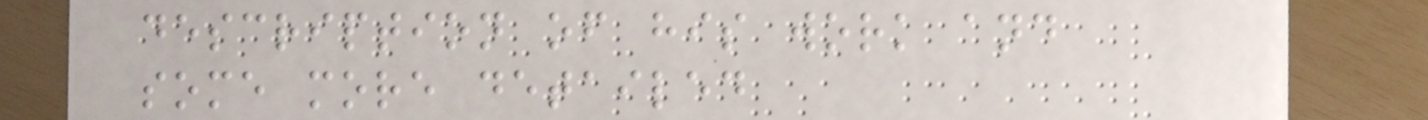description of his work and
some more detailed
